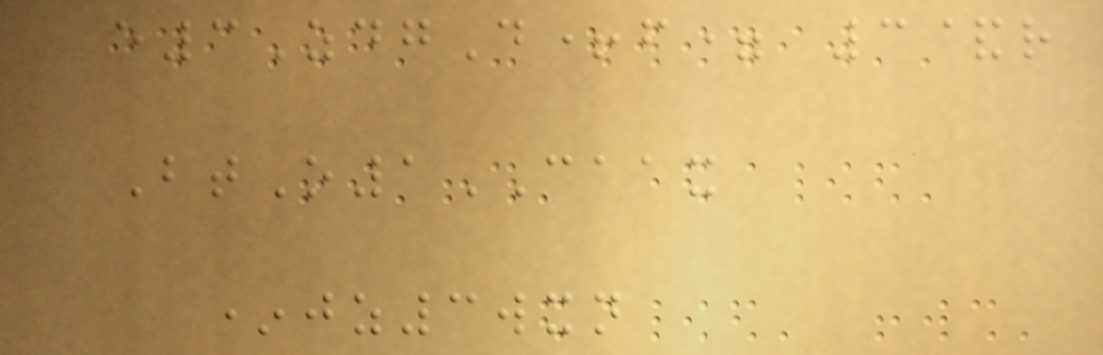e3ZdgD+f= 3&r
BtO1CAAX
*jz3wxn
